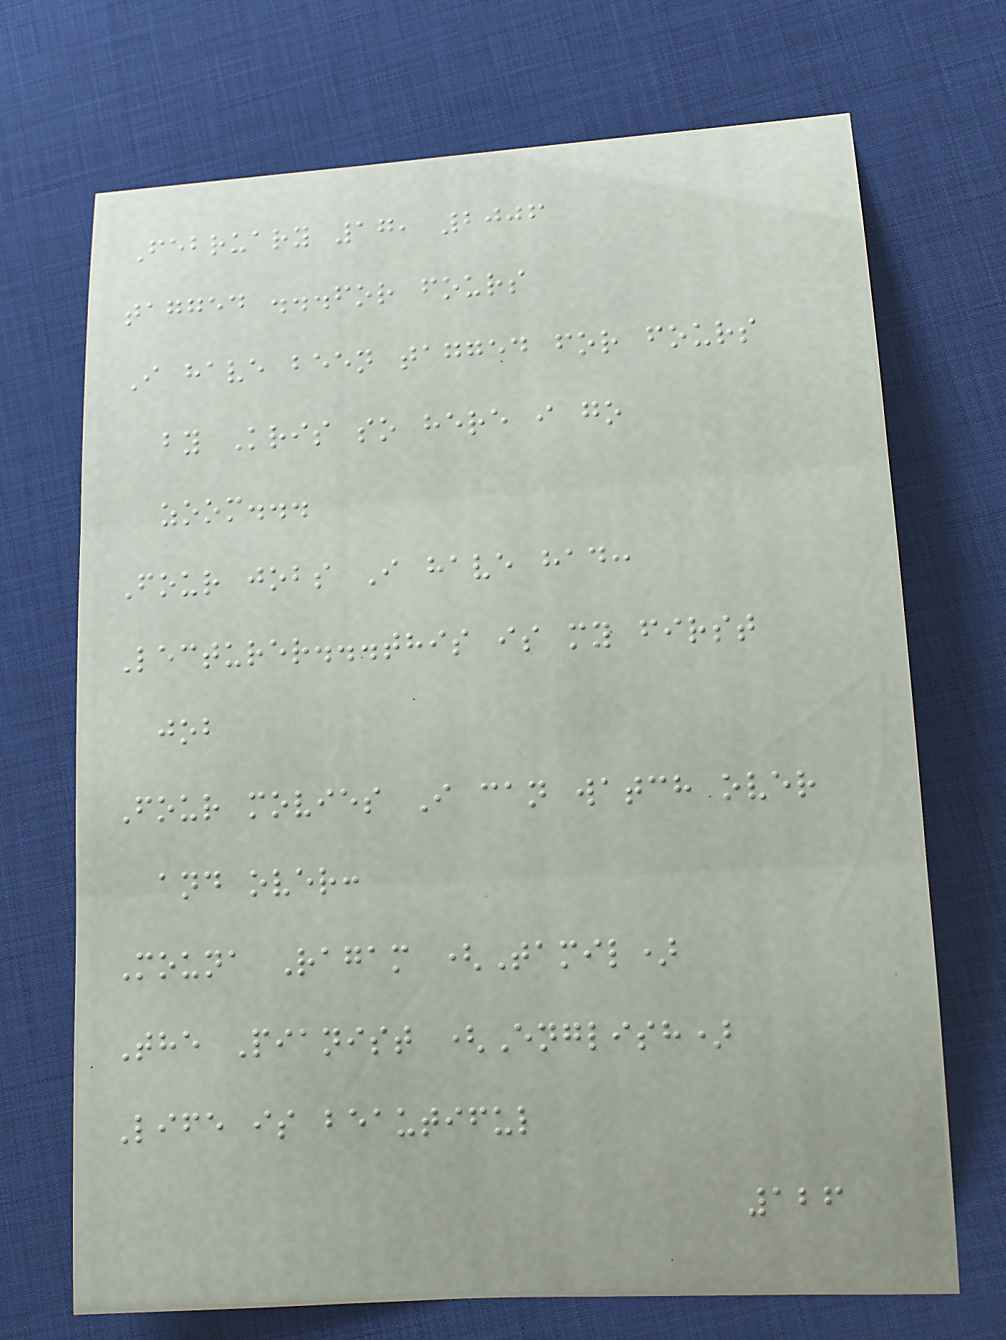February 17, 2006
tagged ...for fours
I have been tagged for fours
by Kris so here i go
zoom...
Four jobs I have had:
Lecturer...this is my first
job
Four movies I can watch over
and over:
Mouna Ragam (Tamil)
The Pianist (English)
Life is beautiful
126
